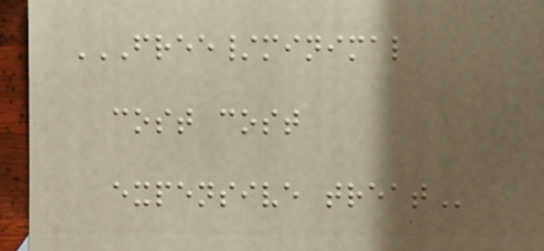FREE/MINIMAL
COST COST
EXPENSIVE TREAT
